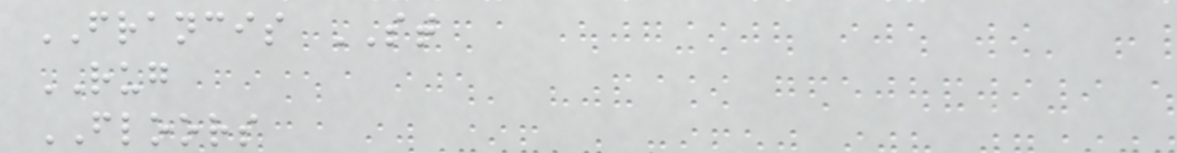FRANCIS ST
RUG
FLOORS
